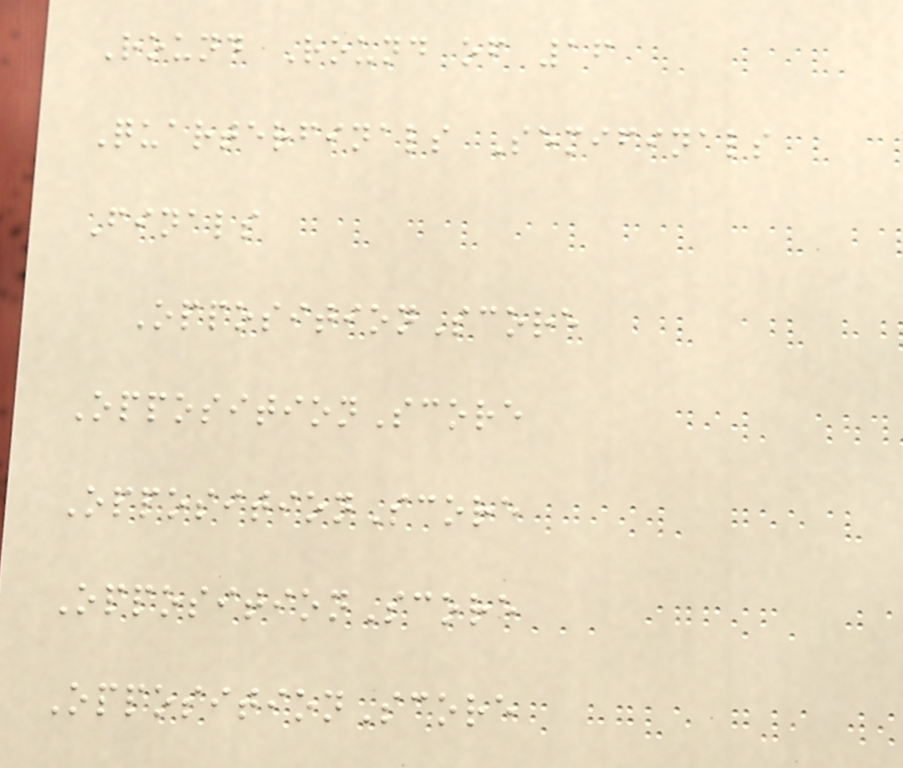Round Round of 16
Quarterfinals Semifinals
Finals
OppositionScore
OppositionScore
OppositionScore
OppositionScore
OppositionScore
